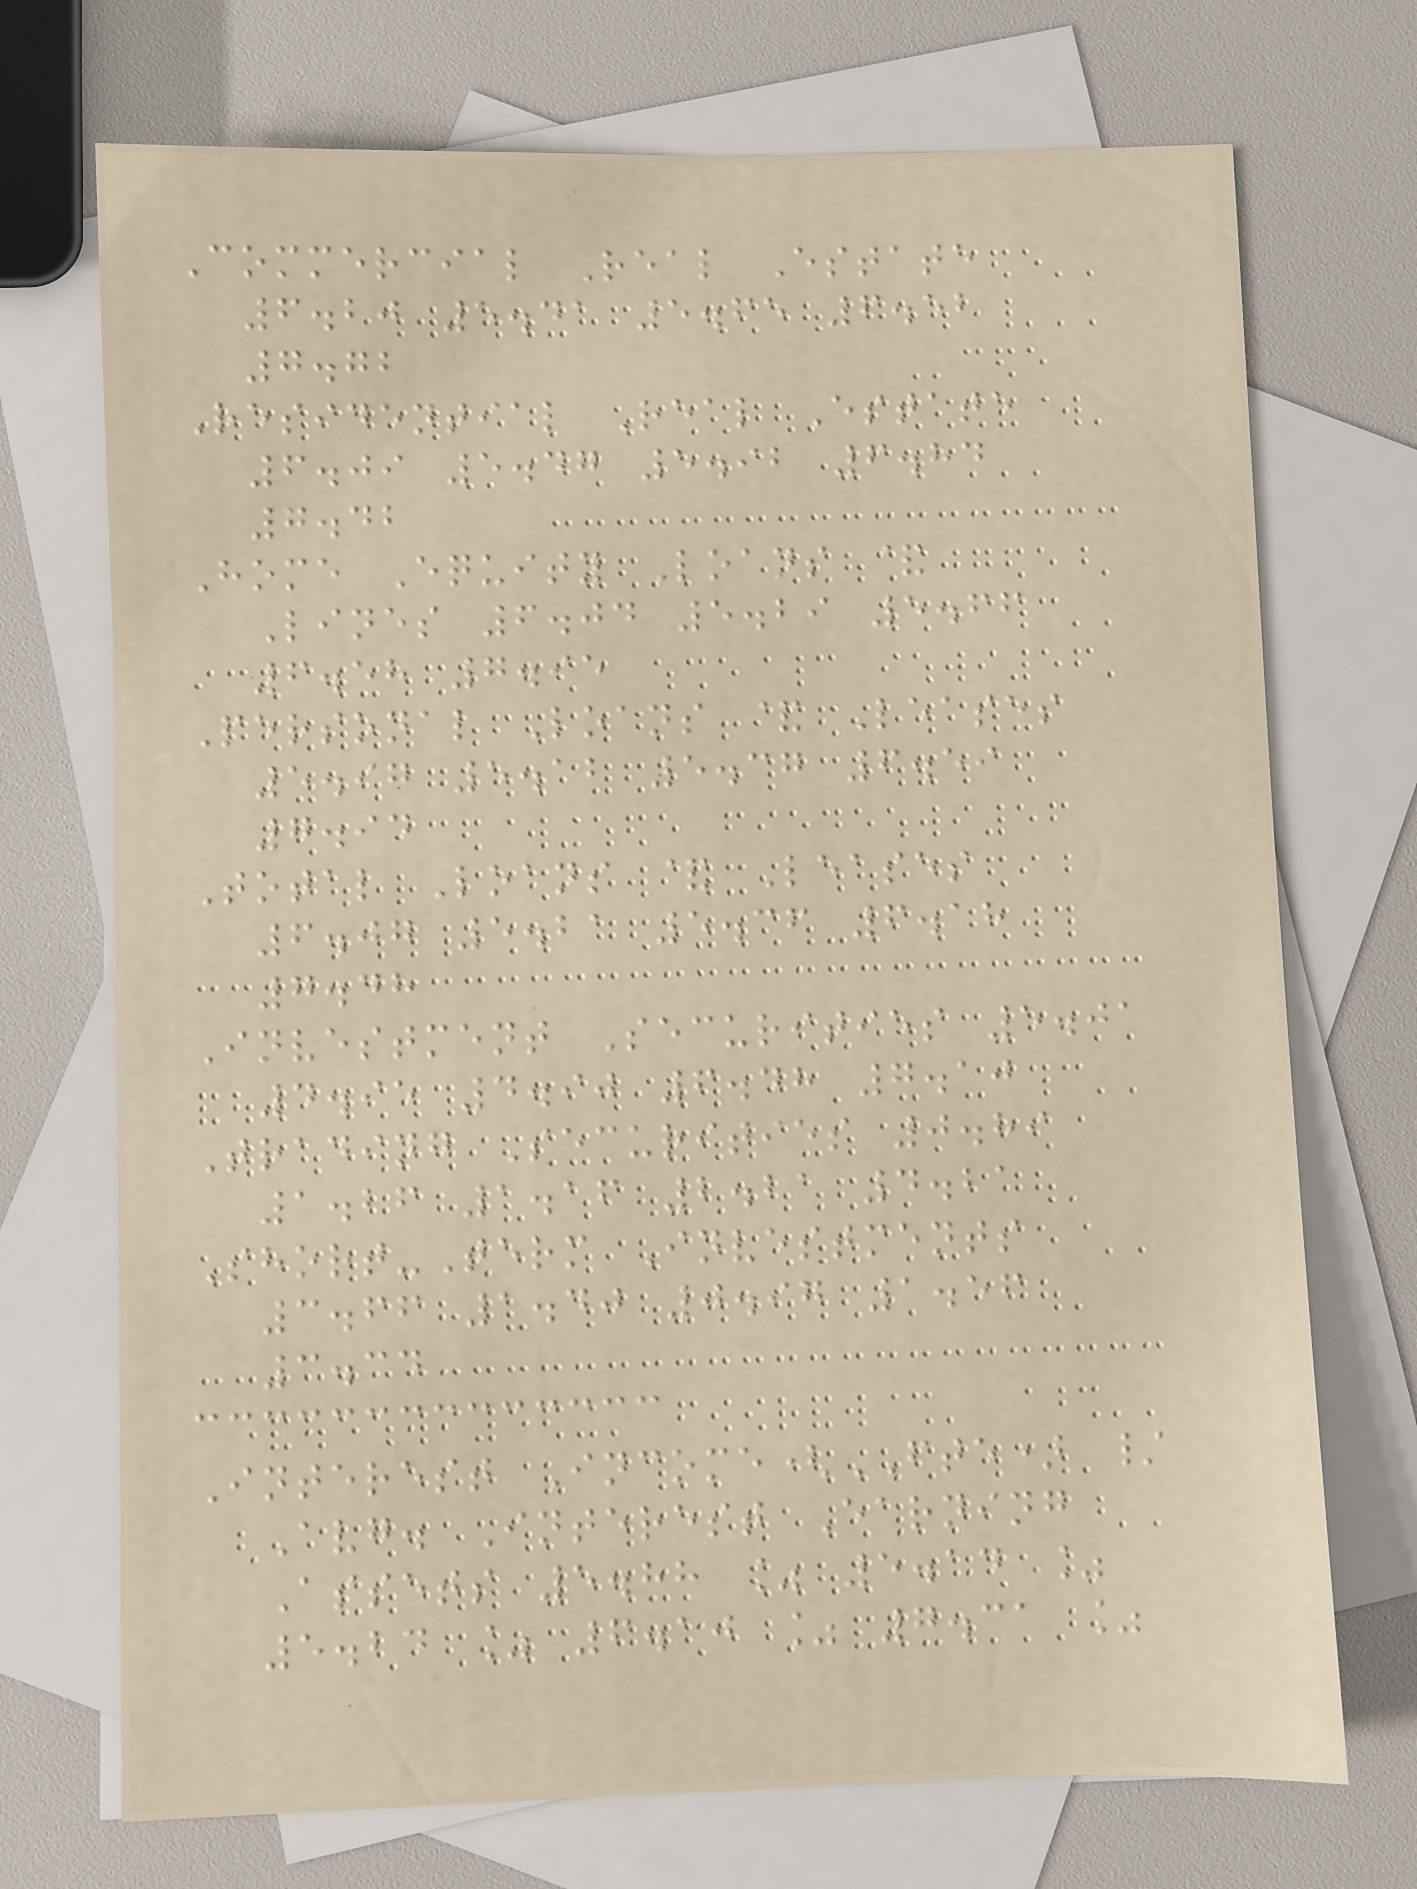Commercial Real Estate
6.20 5.41 5.65 6.52
7.72
Residential Real Estate
6.09 5.47 5.92 6.84
7.42
Home Equity Loans &
Lines 6.04 5.29 5.66
6.58 7.95
Personal Loans & Leases
5.97 5.12 5.37 6.59
7.94
Total Loans & Leases
6.07 5.21 5.36 6.18
7.48
Investment Securities 5.01
4.95 4.90 6.48 7.10
Trading Securities 0.89
1.26 1.16 2.21 4.21
Short-Term Investments
3.66 1.40 0.97 1.56
3.34
Interest Income(FTE) /
Avg. Interest Earning
Assets 5.88 % 5.14 %
5.24 % 6.10 % 7.31 %
